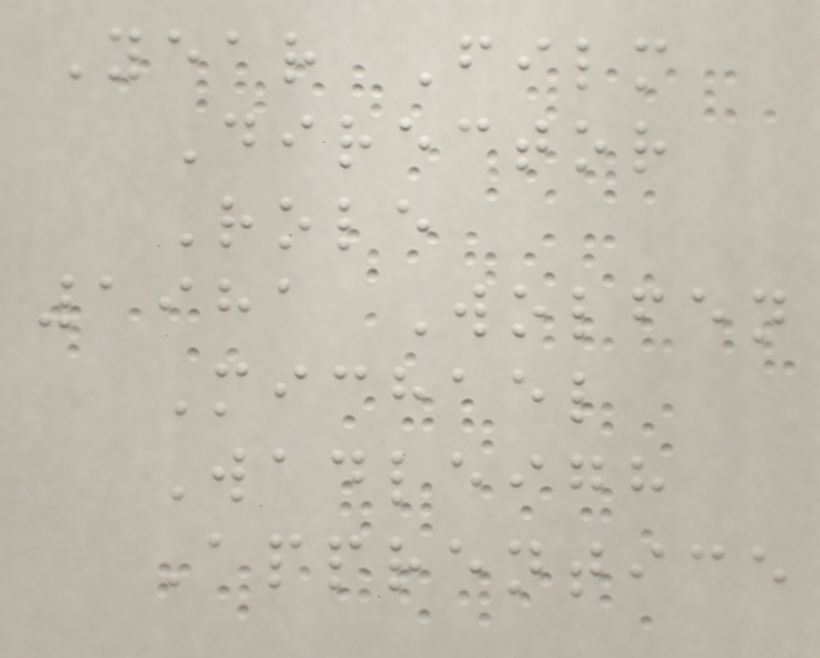Year Film
Director
Role
1981 Wolfen
Michael
Wadleigh
Apprentice
